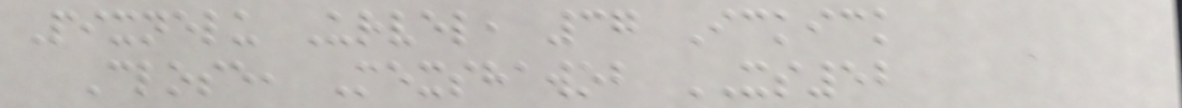Pixnelu Urvel, 37 Ickick
Close, Mexshawob XS52
